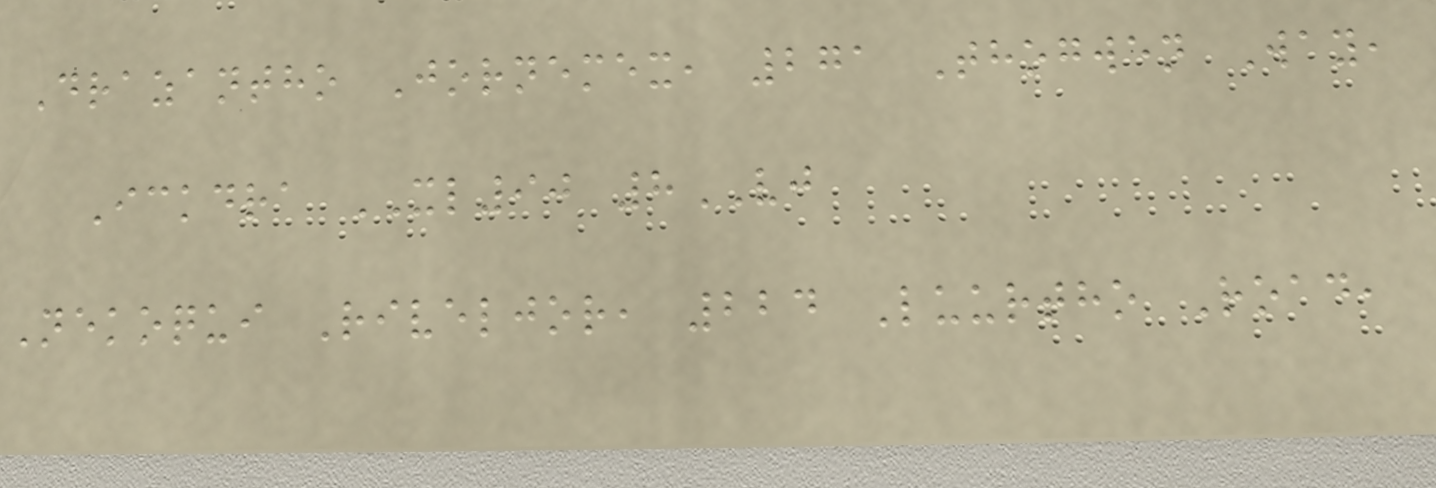Drazantho Jornemex, 271 Thogwen Way,
Ickdra XL90 8VJ
Nekoqui Riveljor, 224 Luurtho Road,
